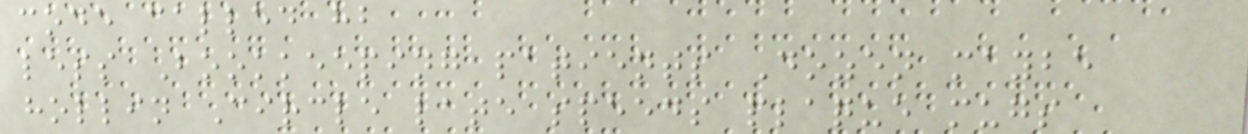code called hb
less Bookkeeping patients Dozen maybe
hollin Circle late speeds plaque mugs
